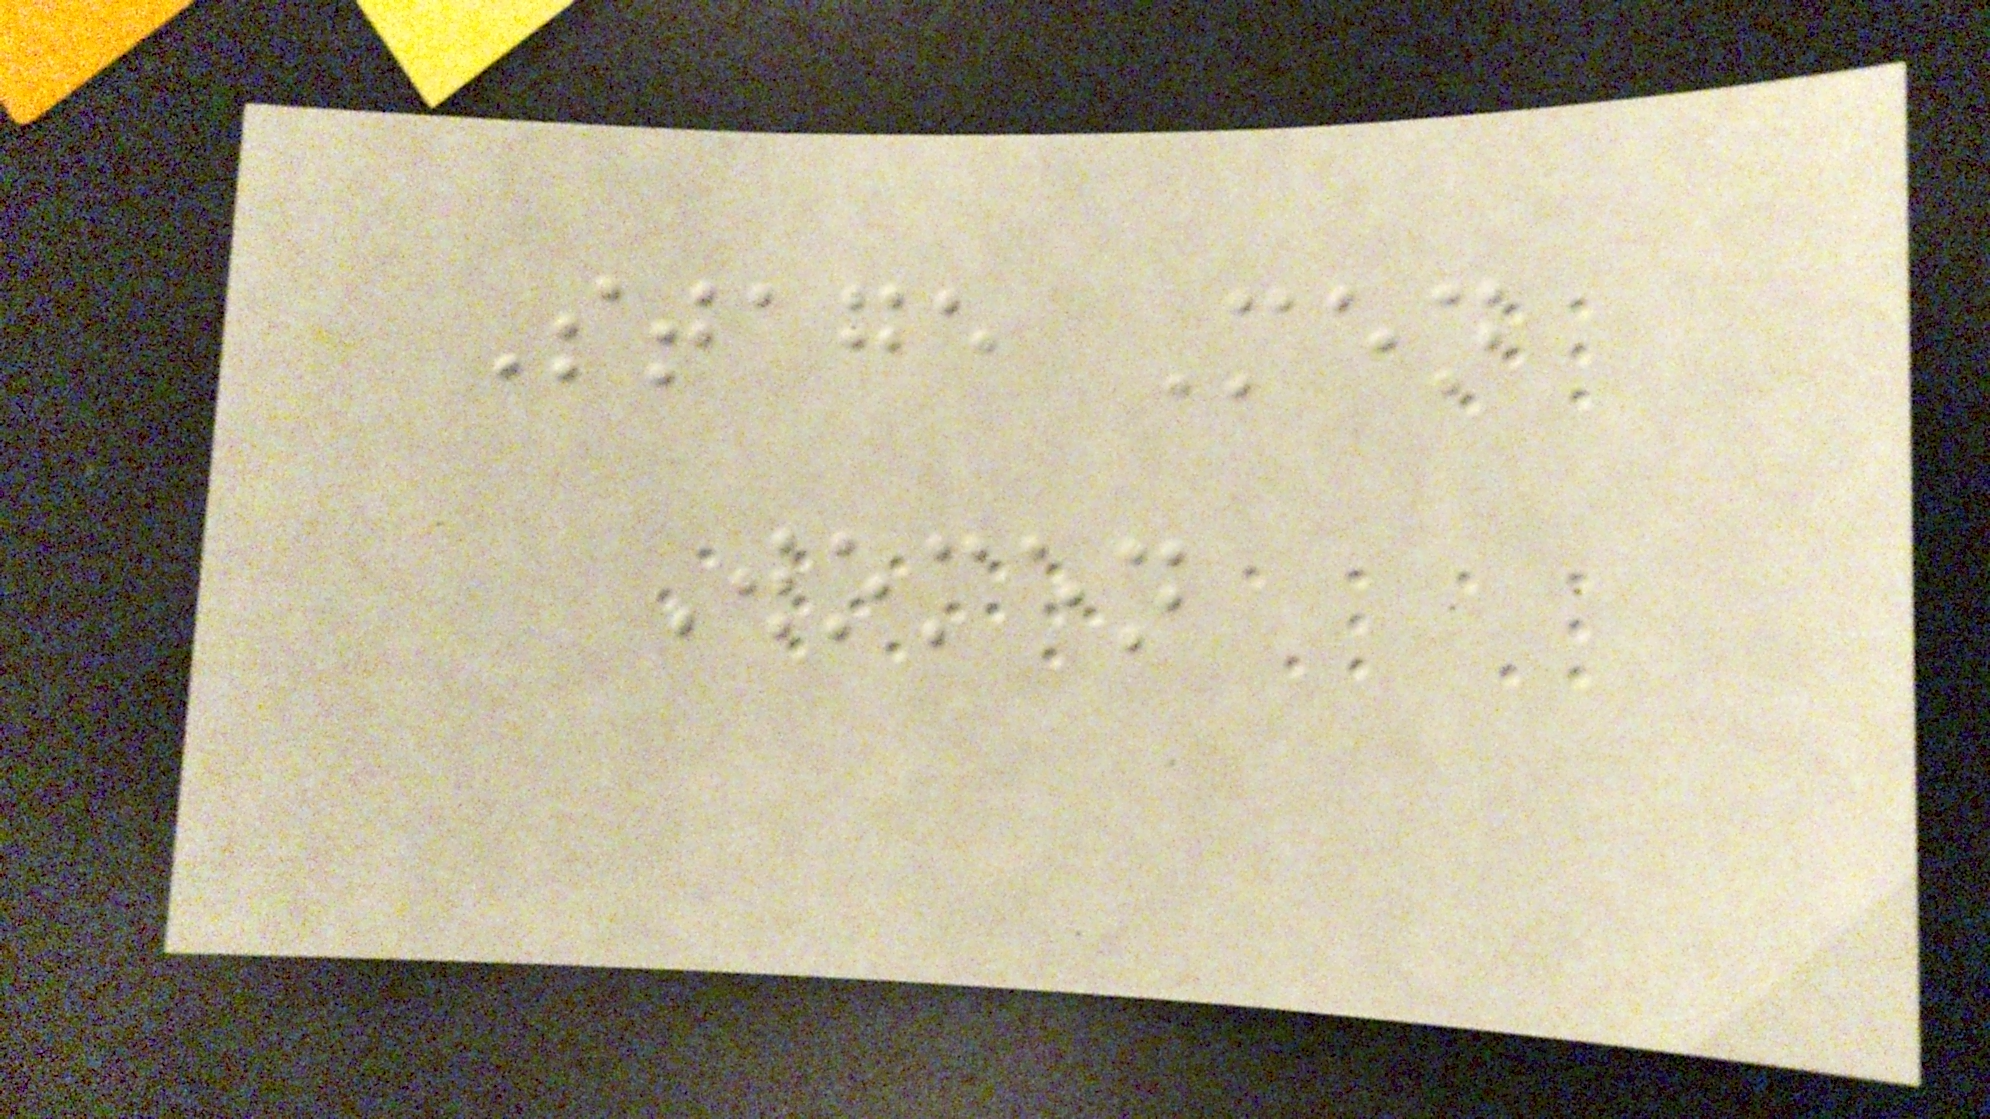Stage Men
Women
